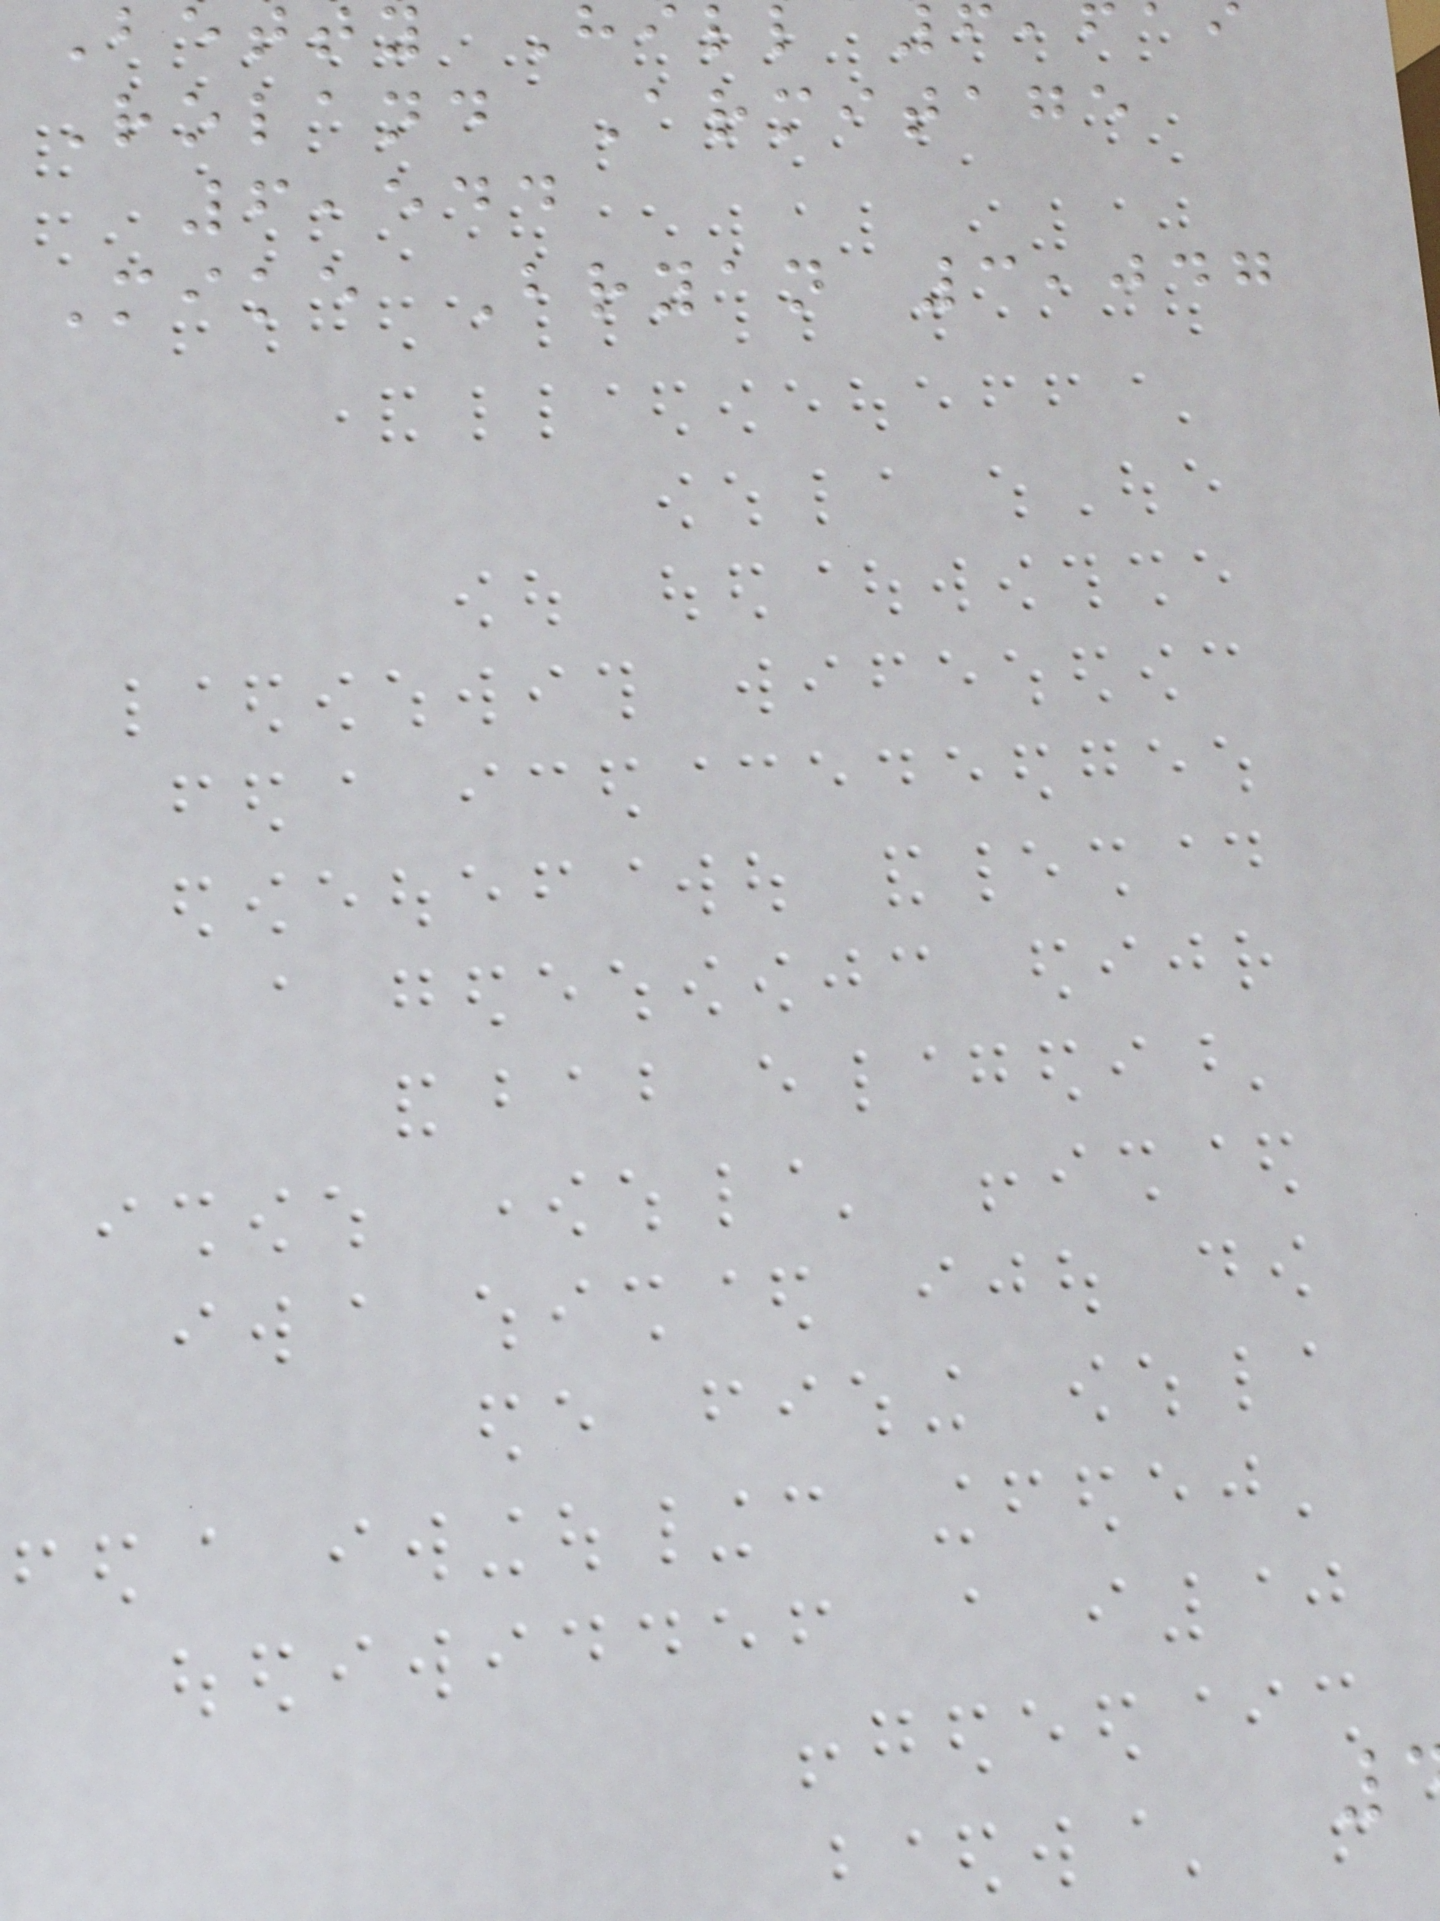Betty Hill 6,6
Roland Armitage
6,544
Mike Bryan 3,047
